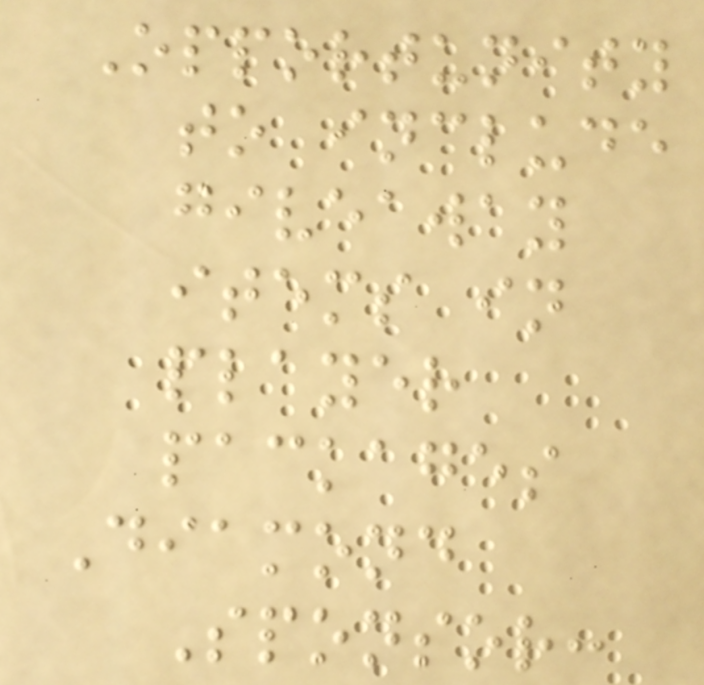Opportunity
to include
giveaway
items in
player
packages
Diamond
Sponsor:
